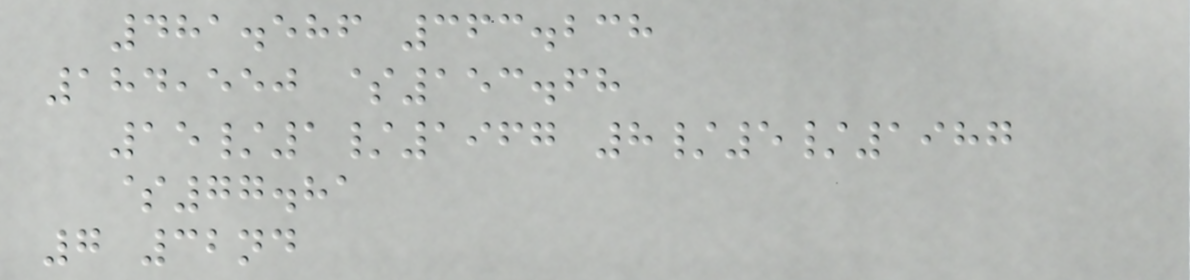481.586 363.238
184,550 $153.68
15/1/1967 8/5/1987
$77.81
7 32nd
